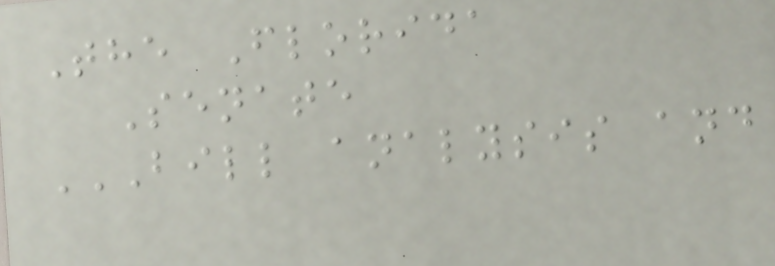The Florida
Senate
BILL ANALYSIS AND
